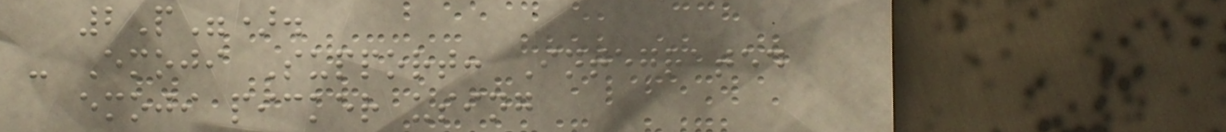2P").
- Emoji Support: Integrated
emoji picker using
